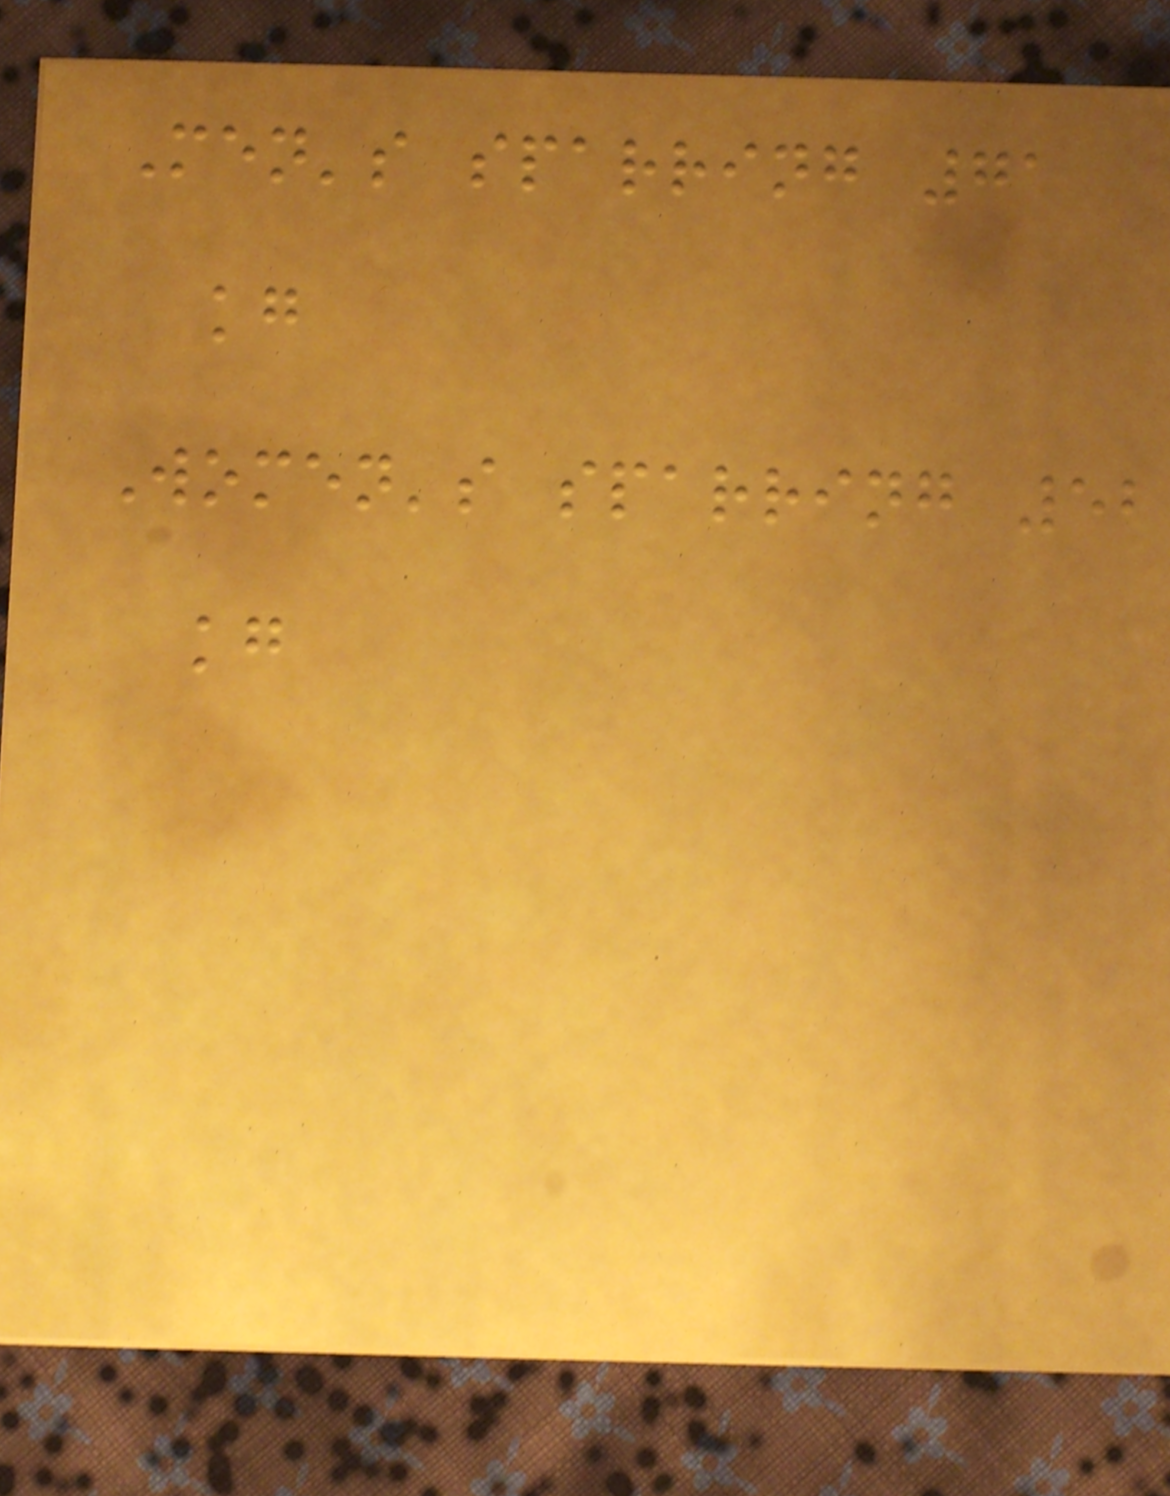Men's sparring 71
kg
Women's sparring 52
kg
